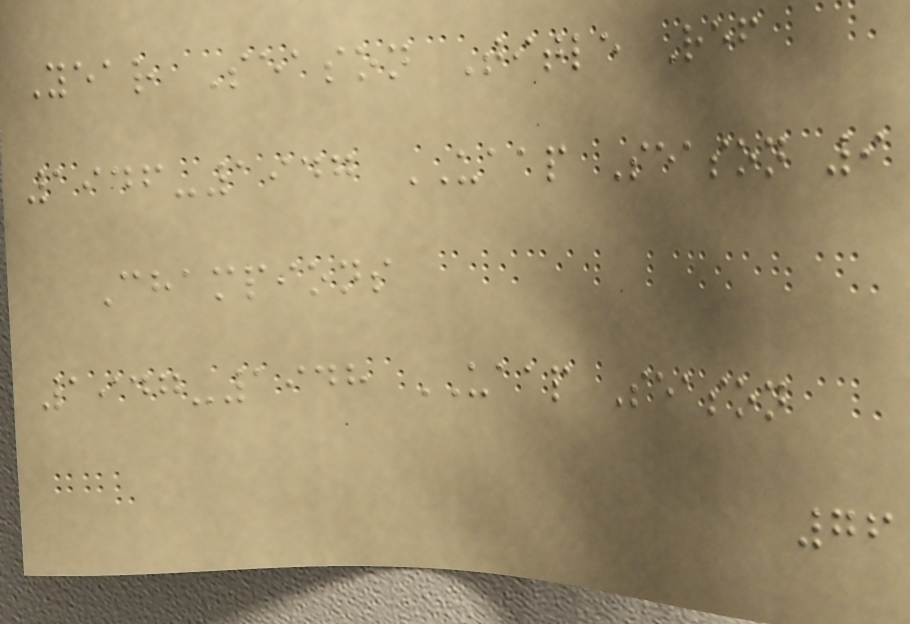Year Season Title Ref
1946-1947 UAAP Season 9
Champions
1947-1948 UAAP Season
76
